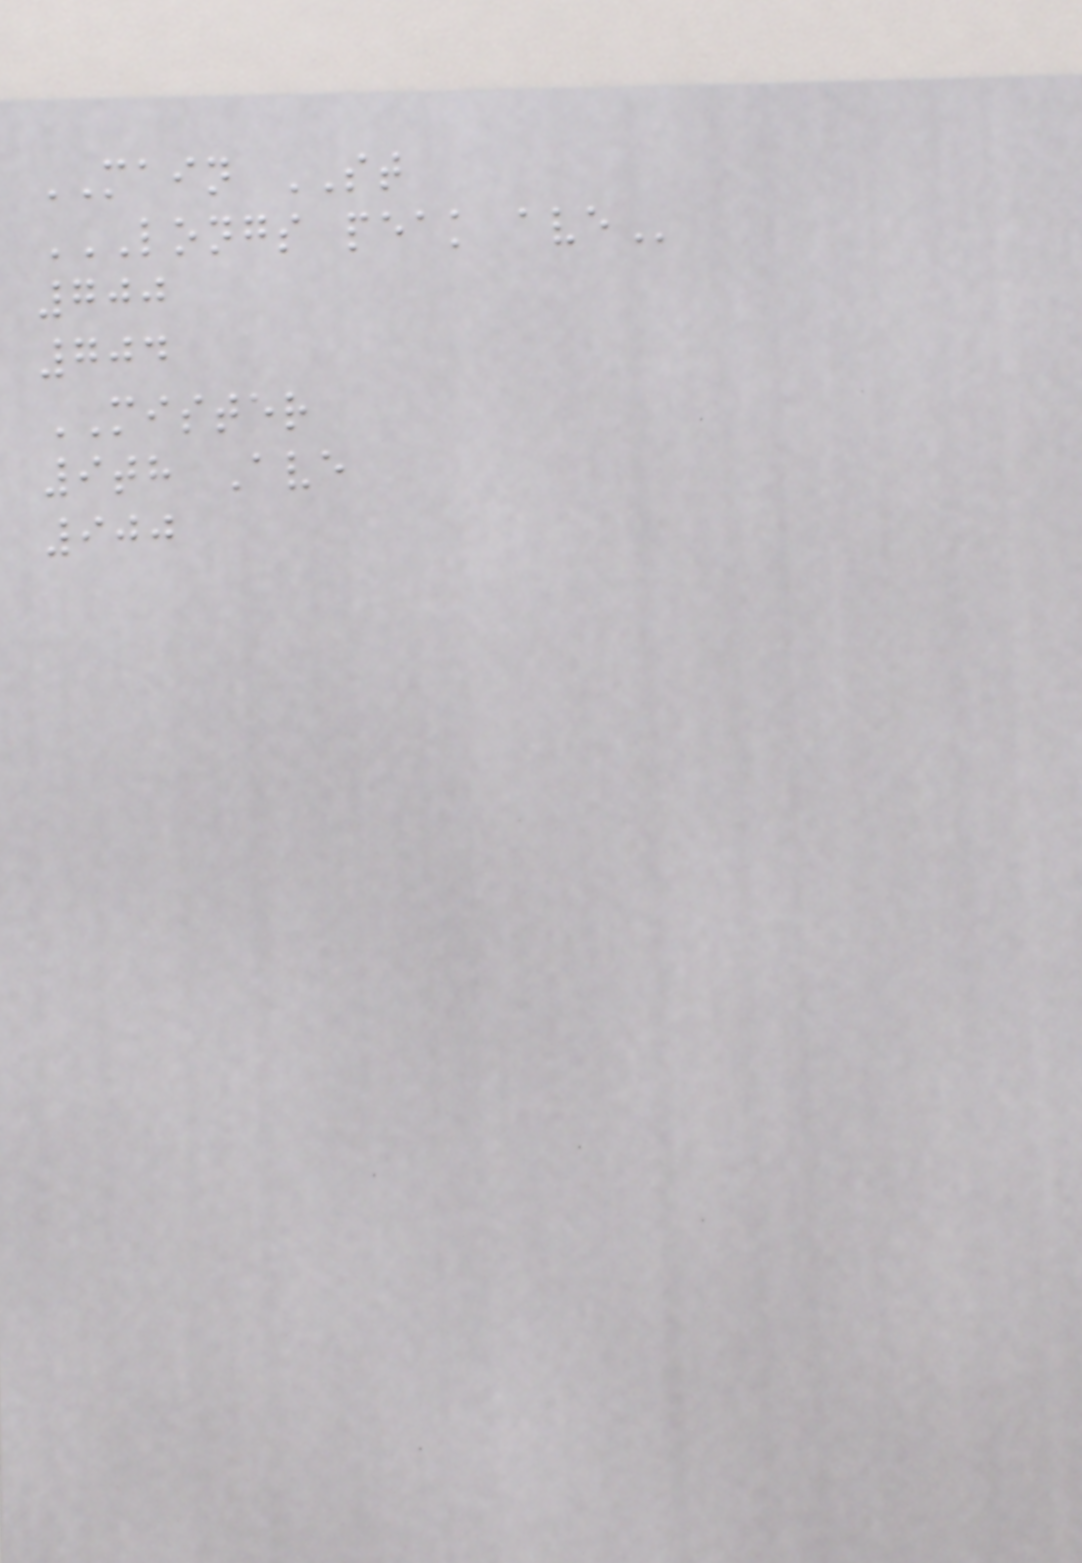MAIN ST
LONGS PEAK AVE
700
704
MISTER
9th Ave
900
